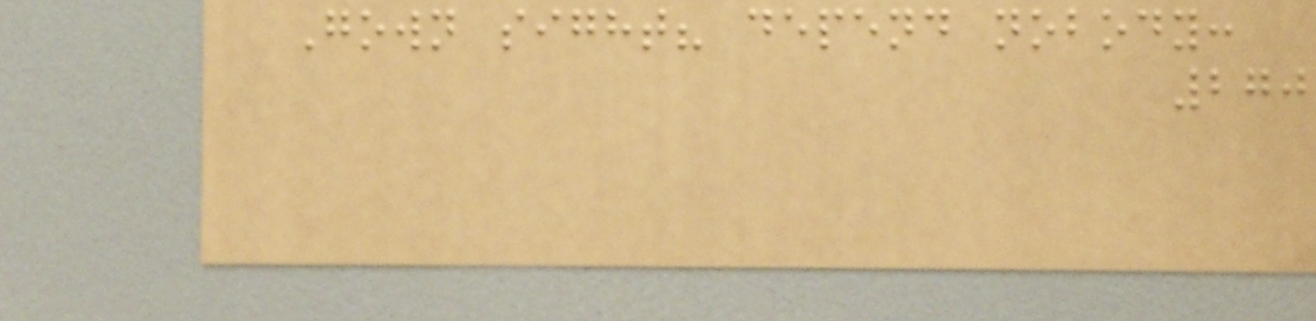Gown sight? depend nobody:
270
